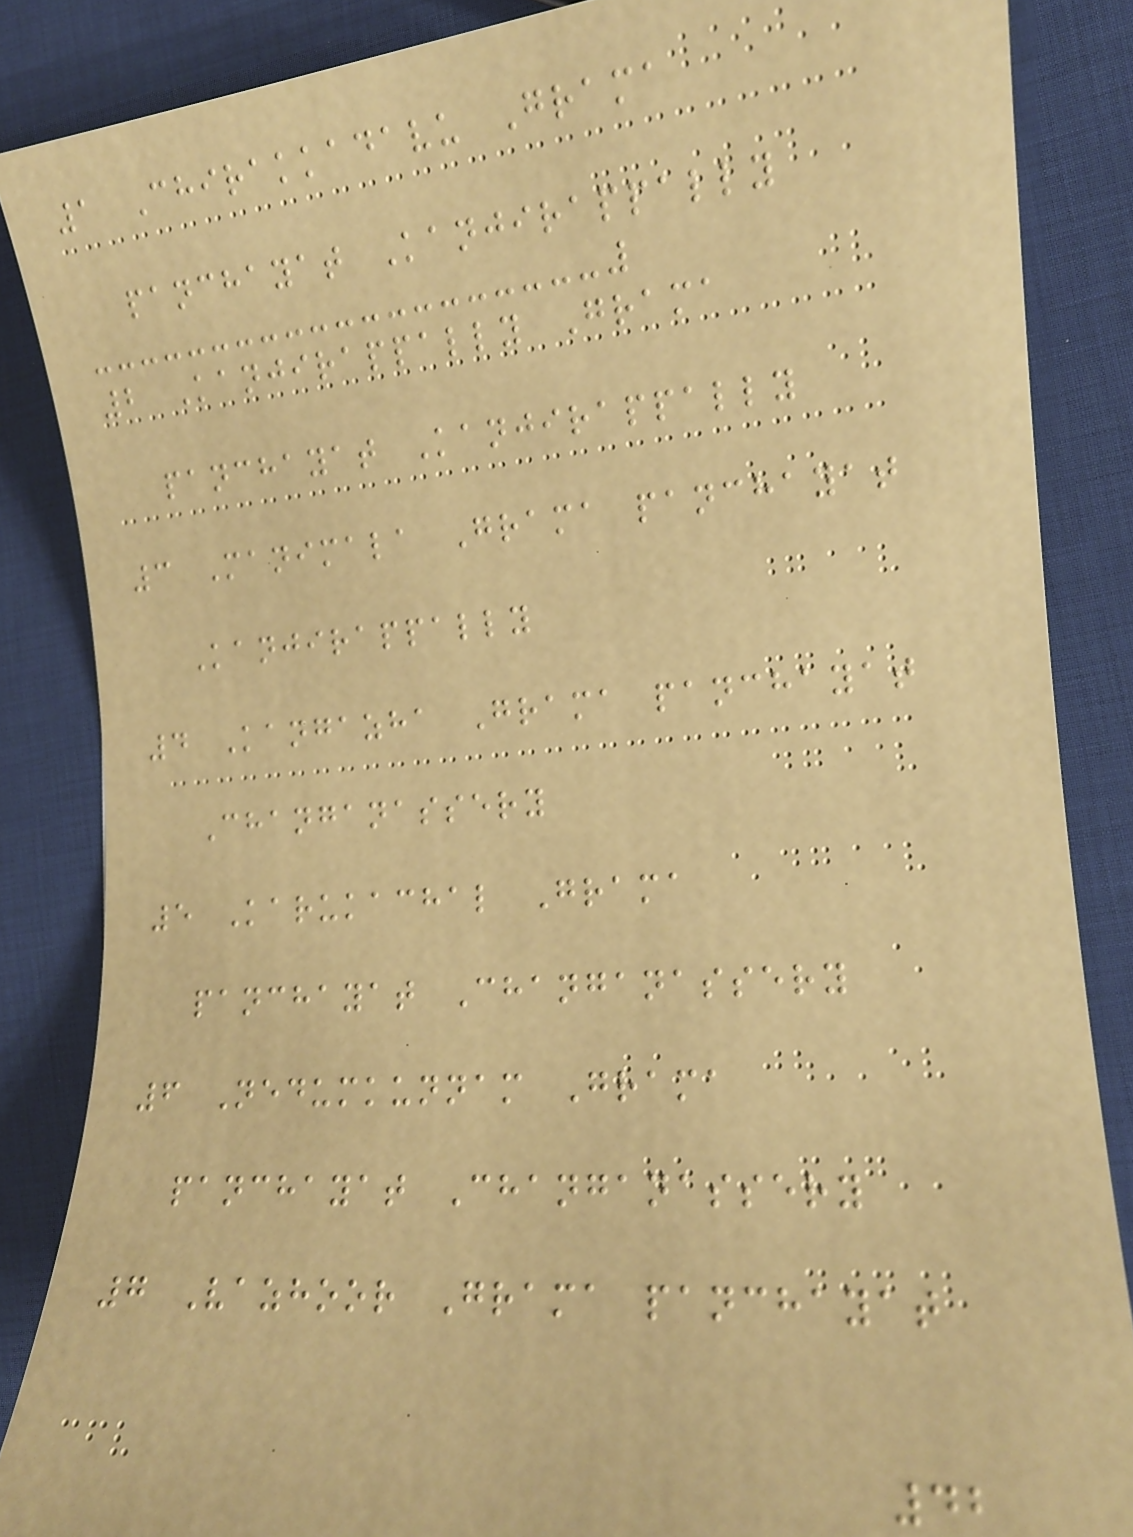1 Chirakkadavu Grama
panchayat Kanjirappally
2 Kanjirappally Grama
panchayat Kanjirappally
3 Manimala Grama panchayat
Kanjirappally
4 Kangazha Grama panchayat
Changanassery
5 Karukachal Grama
panchayat Changanassery
6 Nedumkunnam Grama
panchayat Changanassery
7 Vazhoor Grama panchayat
42
